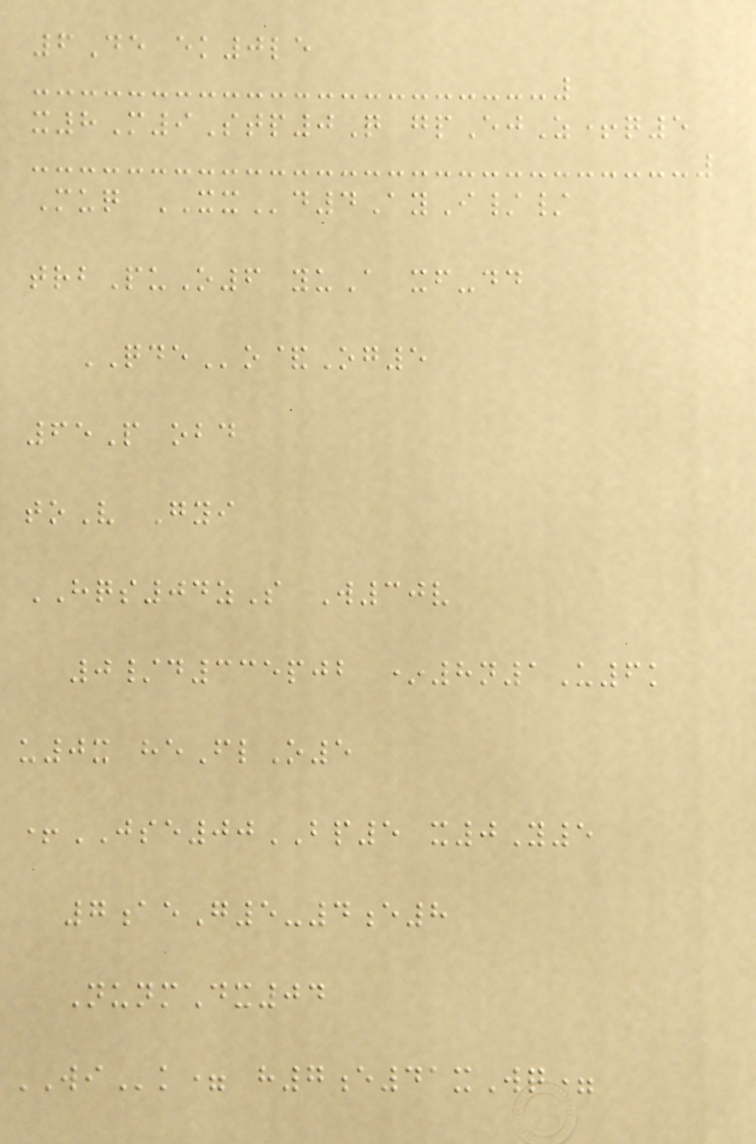6De ek0le
x8M9Stp0Q gpEjZ+q5
Muq XXd4AyI//
trbPuO6 yuA xf-dd
QDEo&Og5
65P obd
toV Gyi
HQS04zS W30v
0/d335pjb *8n1U6k
u0x heFlO5
+JSE00BP5 x0Y5
7aeG5-4e8
NunmDx04
WIk= h7e41xWq=
